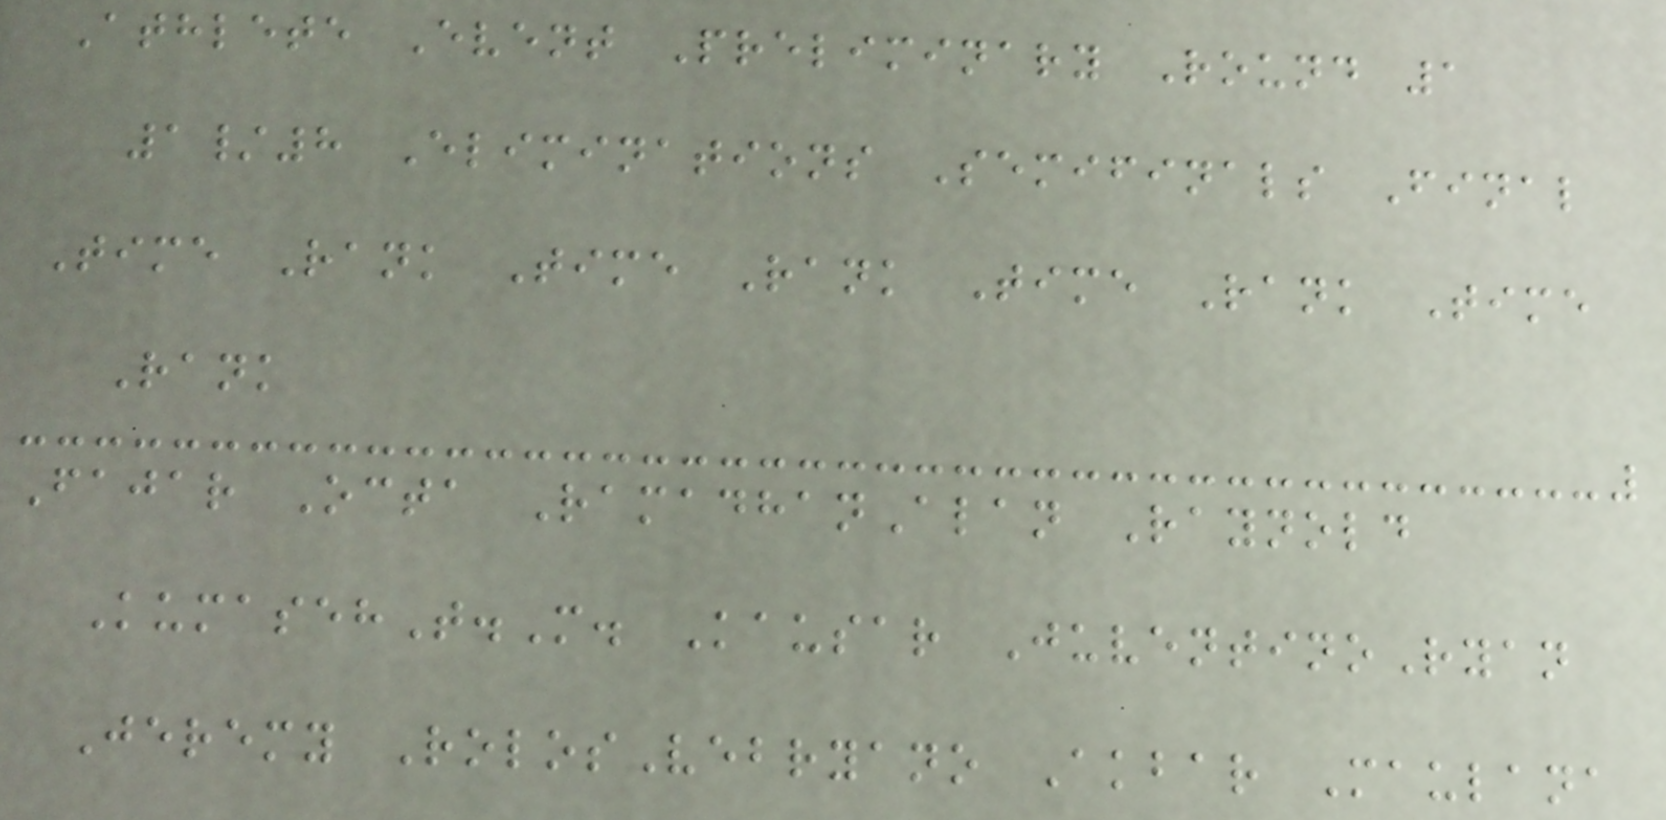Athlete Event Preliminary Round 1
1/8 Eliminations Semifinals Final
Time Rank Time Rank Time Rank Time
Rank
Fajar Octa RamadhanAlan Raynold
KumasehT.M. Kausar JuventinoRyan
Jeremy RolosVebryano Akbar Maulana
